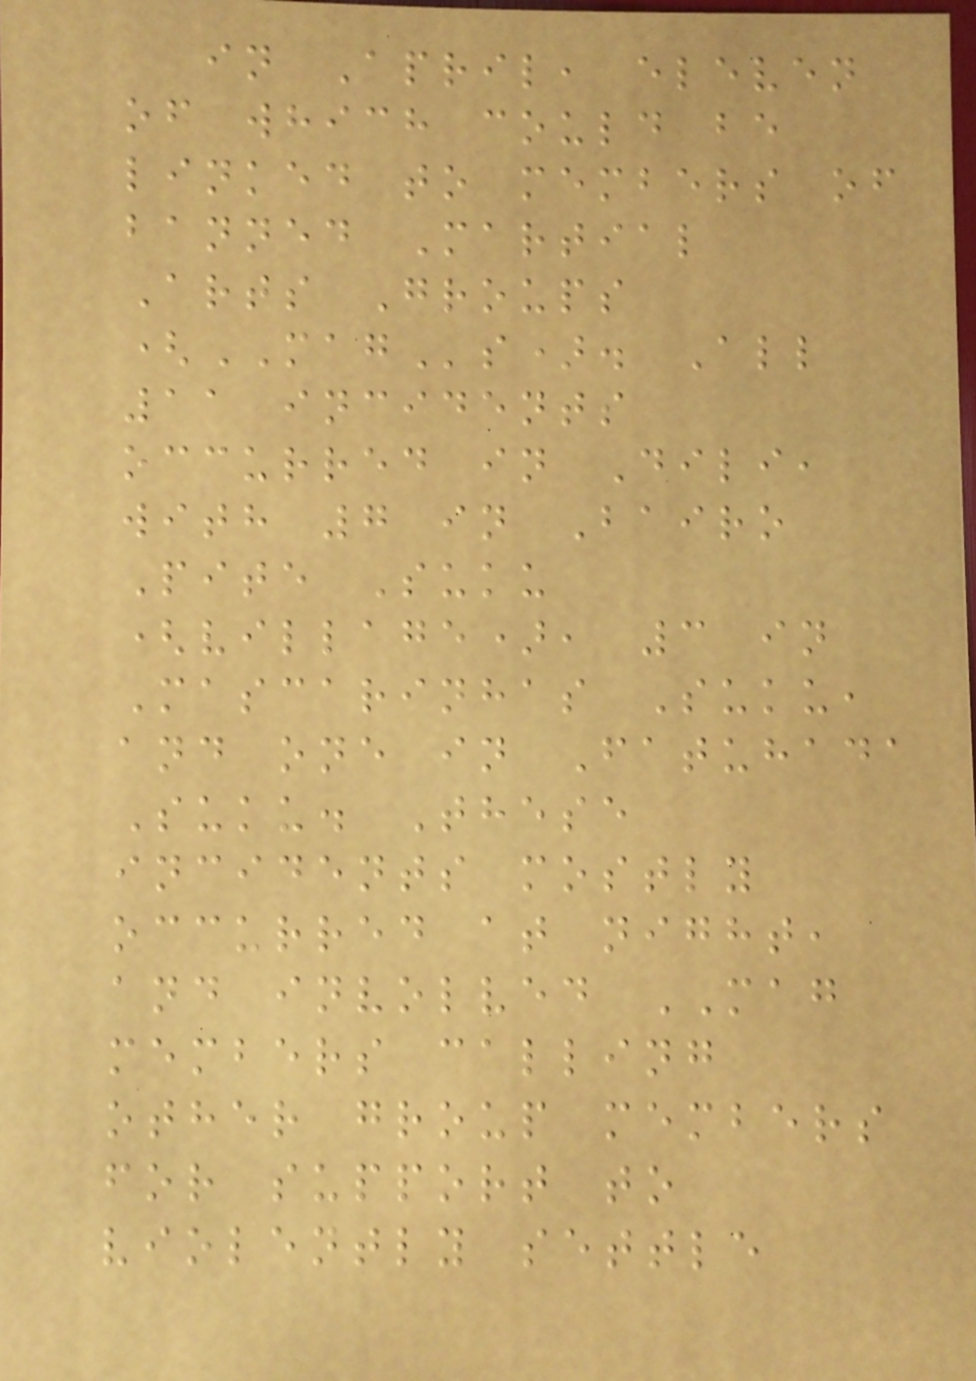in April, eleven
of which could be
linked to members of
banned Martial
Arts Groups
(MAGs). All
11 incidents
occurred in Dili,
with 7 in Bairo
Pite Suku
(village), 3 in
Mascarinhas Suku,
and one in Fatuhada
Suku. These
incidents mostly
occurred at night,
and involved MAG
members calling
other group members
for support to
violently settle
